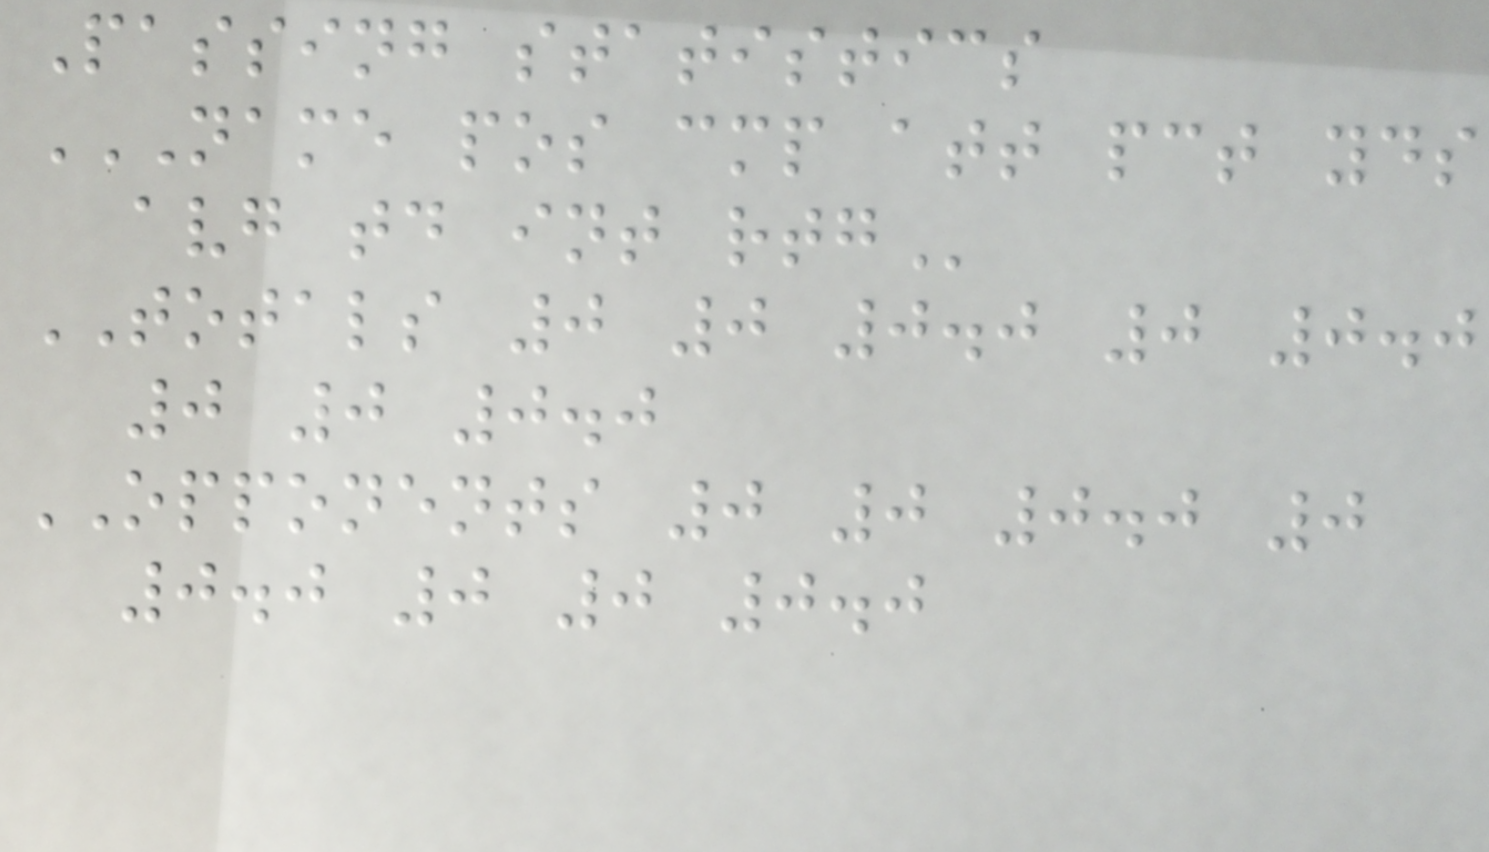Passing statistics
NAME POS CMP ATT PCT YDS
AVG TD INT RTG
TOTALS 0 0 0.0 0 0.0
0 0 0.0
OPPONENTS 0 0 0.0 0
0.0 0 0 0.0
